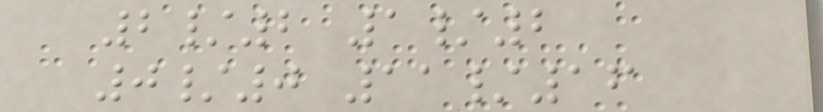2/2 1/2
0/0 11/16
